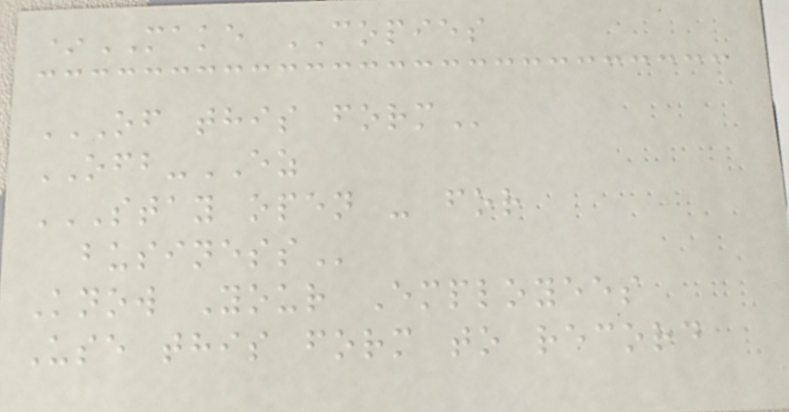*MAKE COPIES
OF THIS FORM
OFB-EZ
STAY OPEN - FOR
BUSINESS
Know Your Employees
Use this form to record
